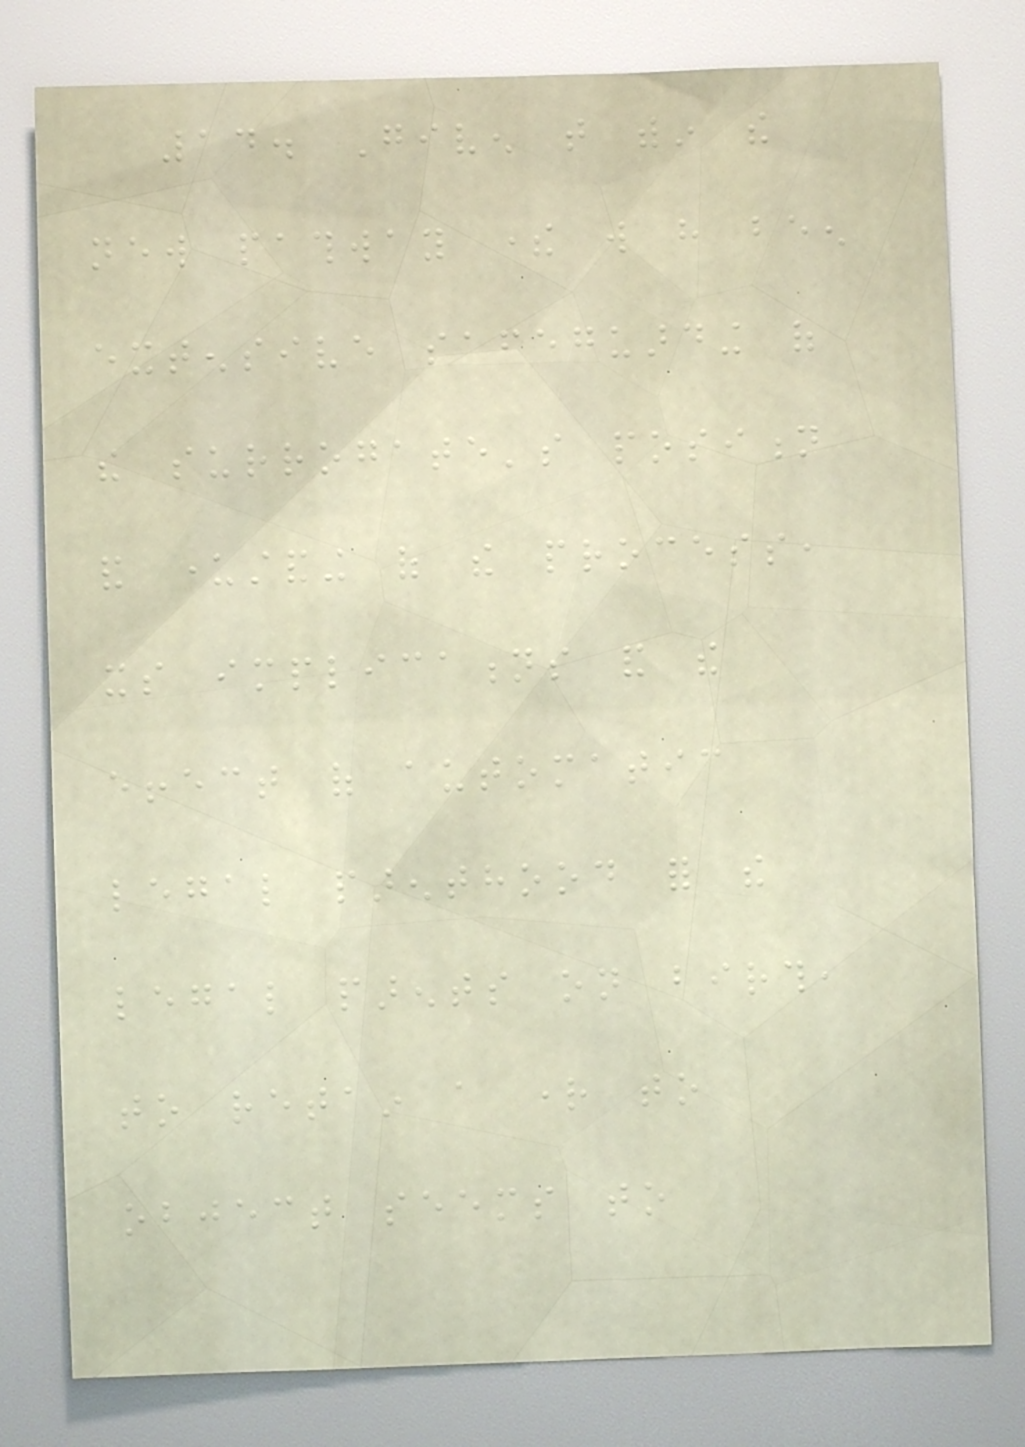14. Given that within the
new pathway there will have been
extensive safeguarding of
the surrogate's position
and understanding of the process,
its implications and the
effect of automatic
legal parenthood for the
legal parents on birth,
to retain a right to
object seems to
